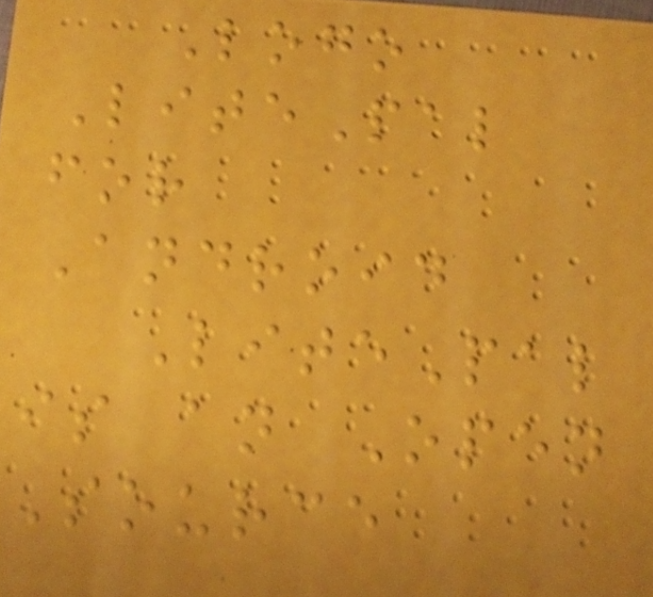Logo
LitePal
for
Android
LitePal
is an Open
Source
